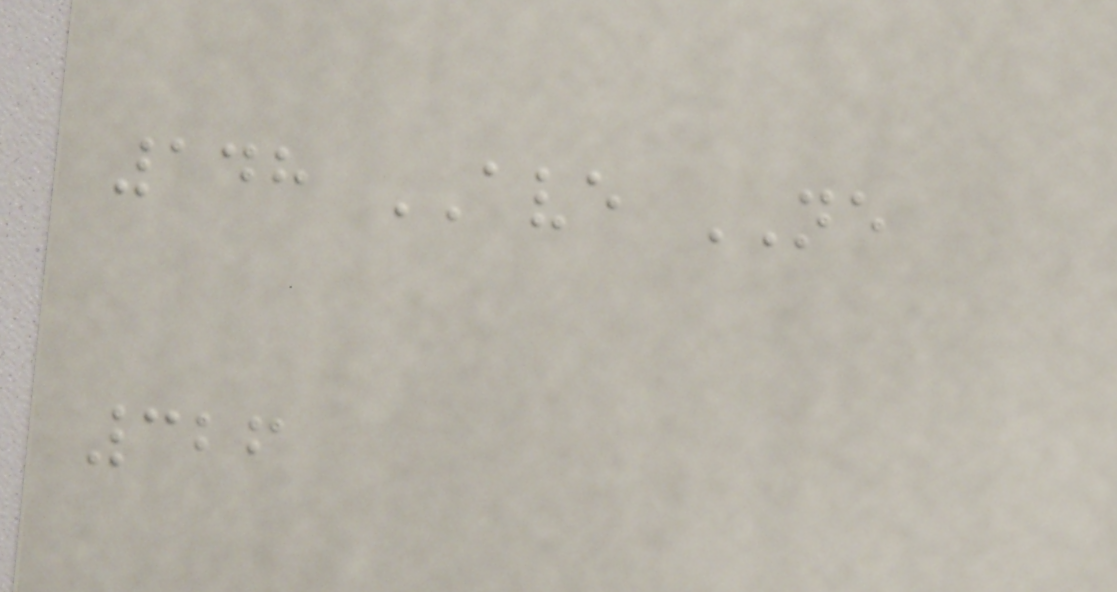148 AVE NE
326
